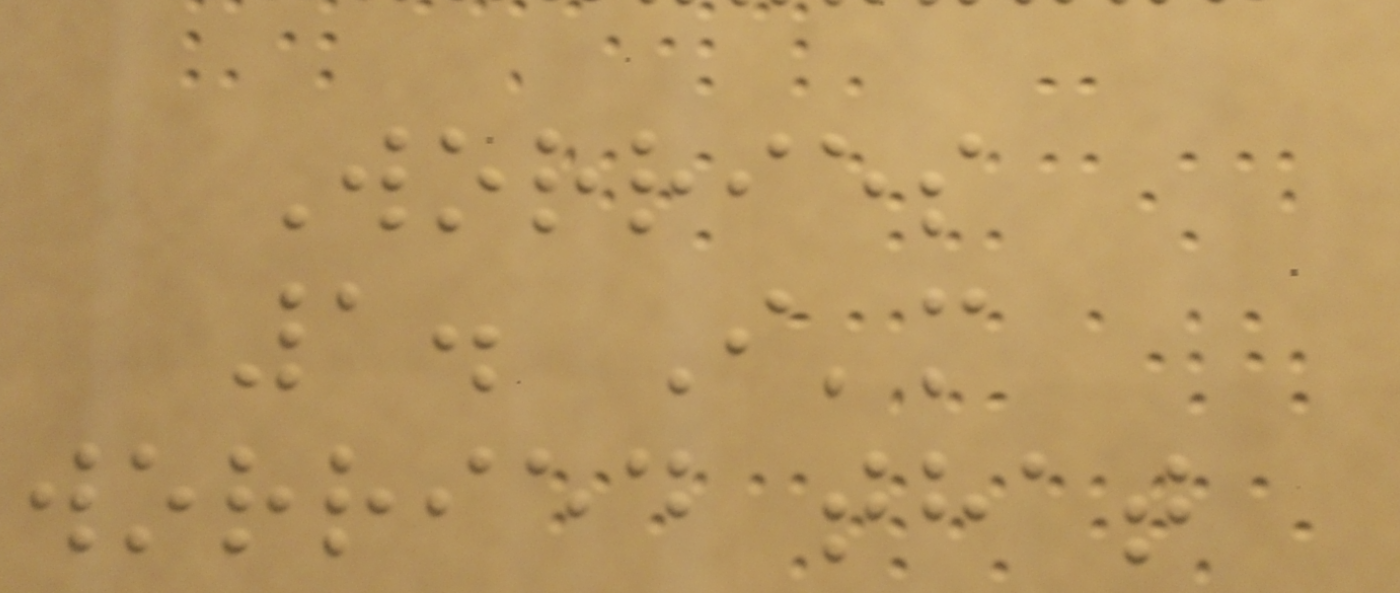Worries
1. I'm
worried that
